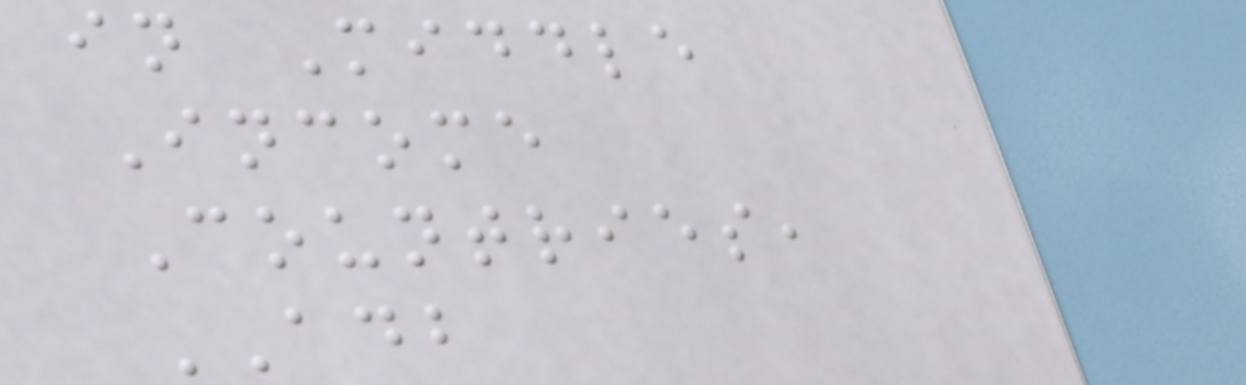in Middle
Income
Countries,
ADB
